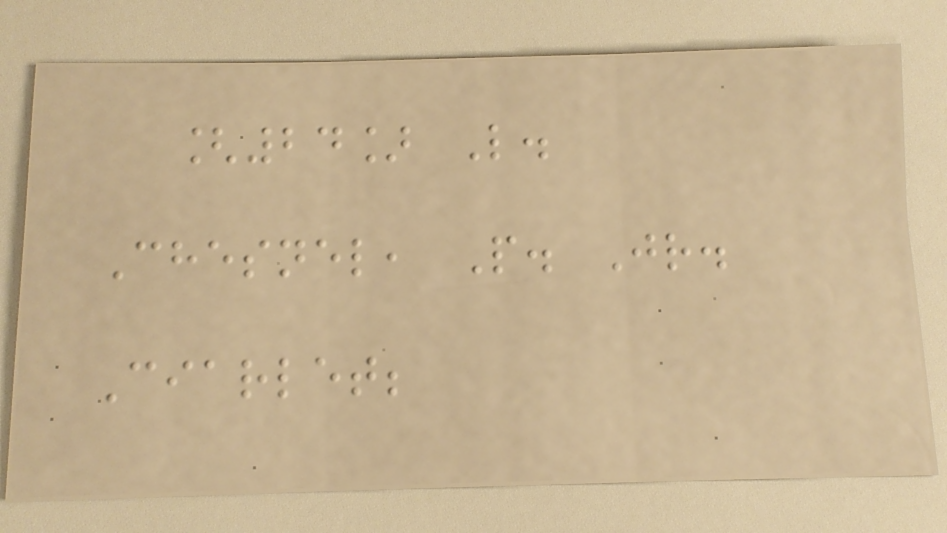[24] L.
Chesnel, P. Jr.
Ciarlet;
